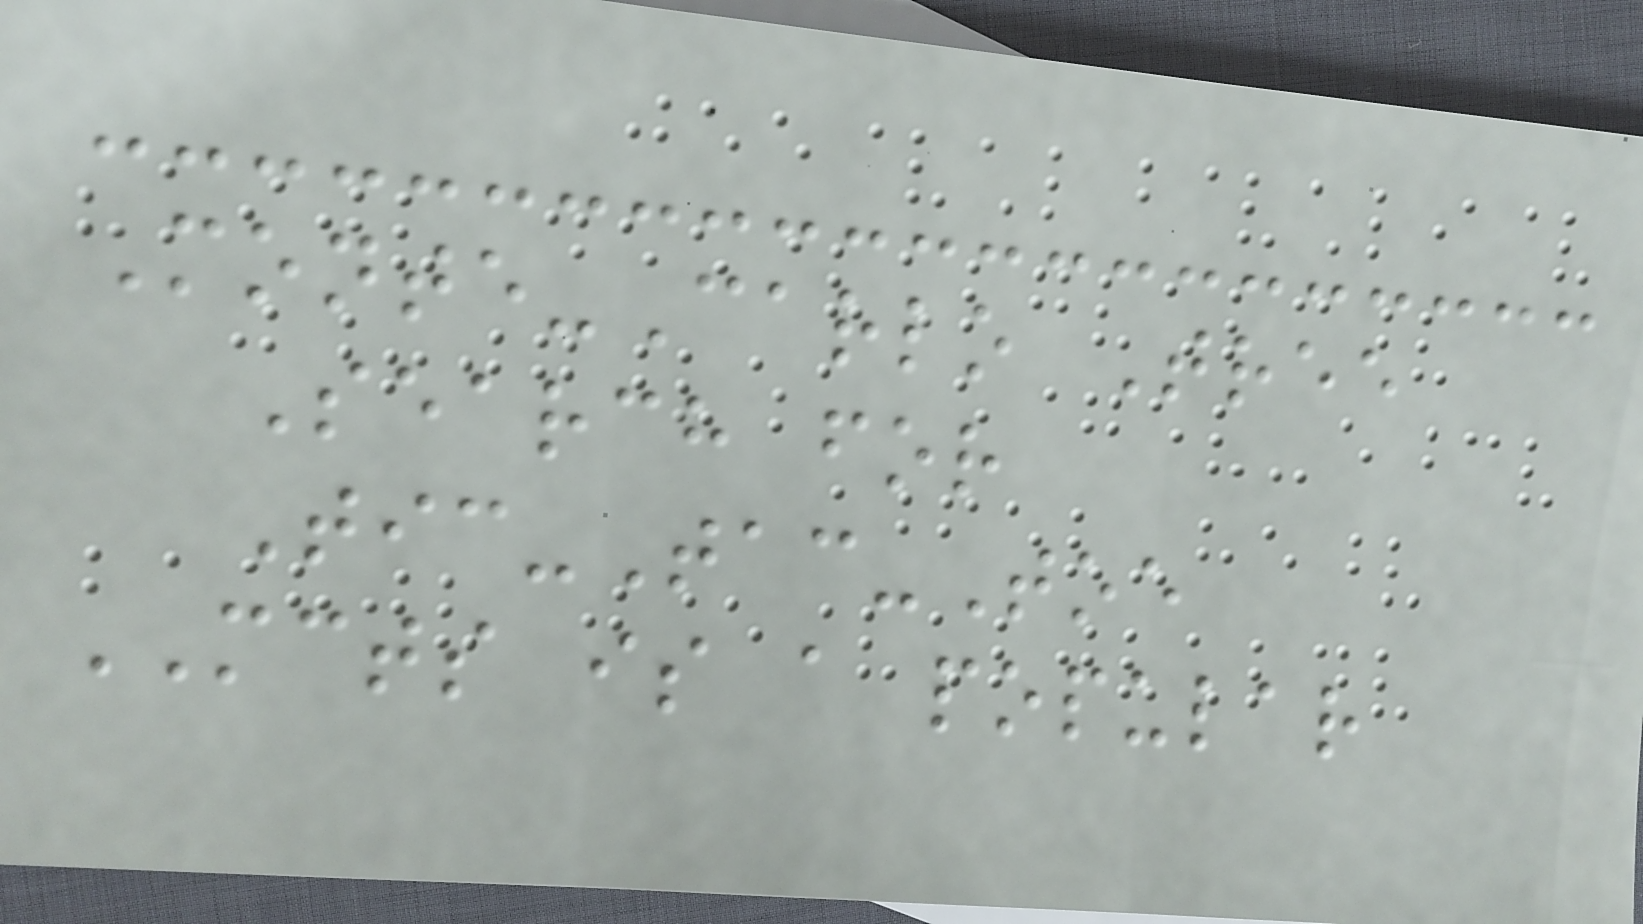Monte-Carlo Tree
Search for
Tic-Tac-Toe
MCTS is a popular
